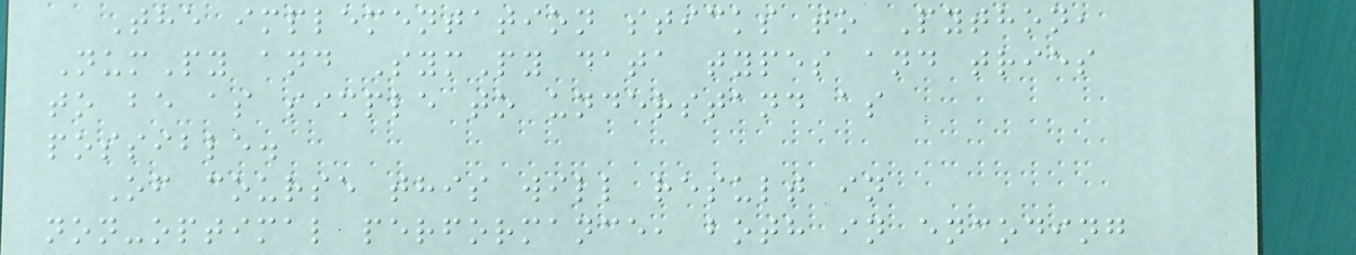The implementation sticks to Python,
NumPy and SymPy data types and tries
to be as simple to understand as
possible.
Of course this will result in
non-optimal performance, both in encoding
